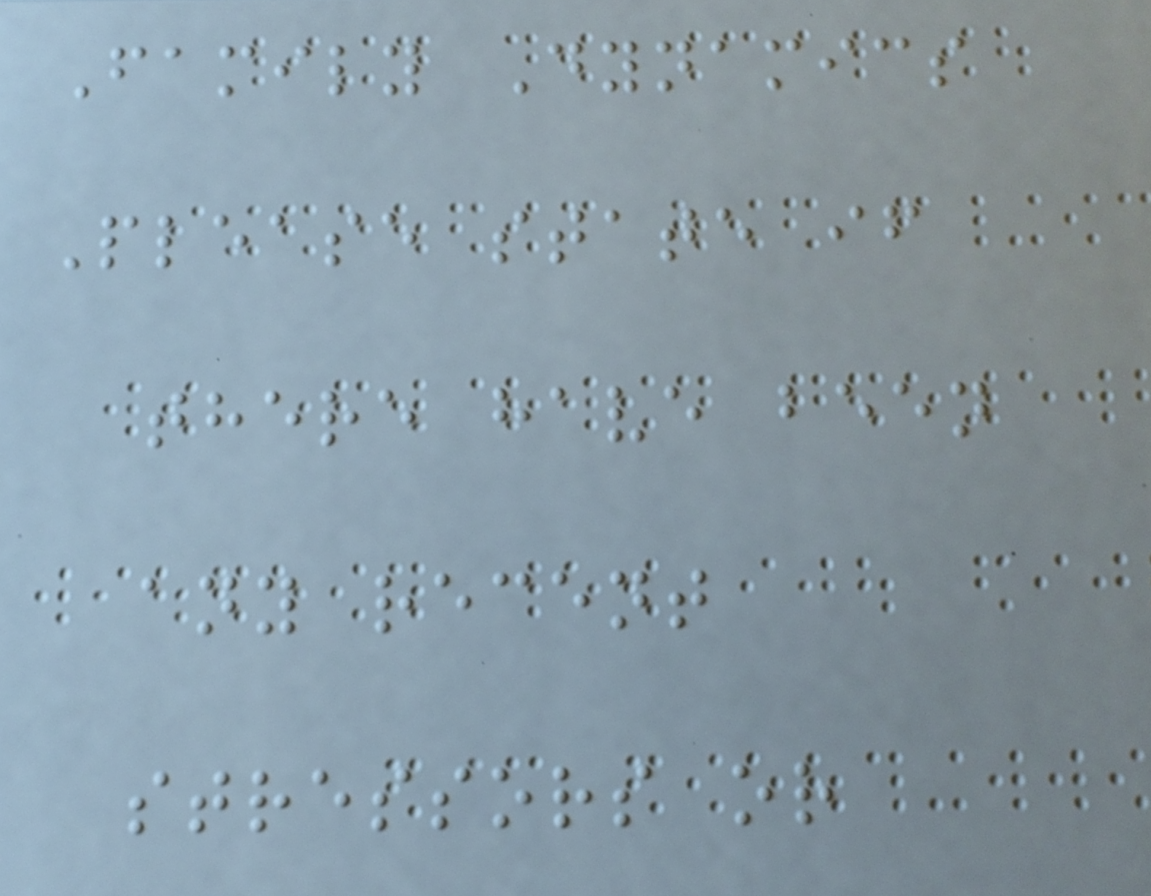Family Dynamics
Please state if
there have been
any recent
stressors or
